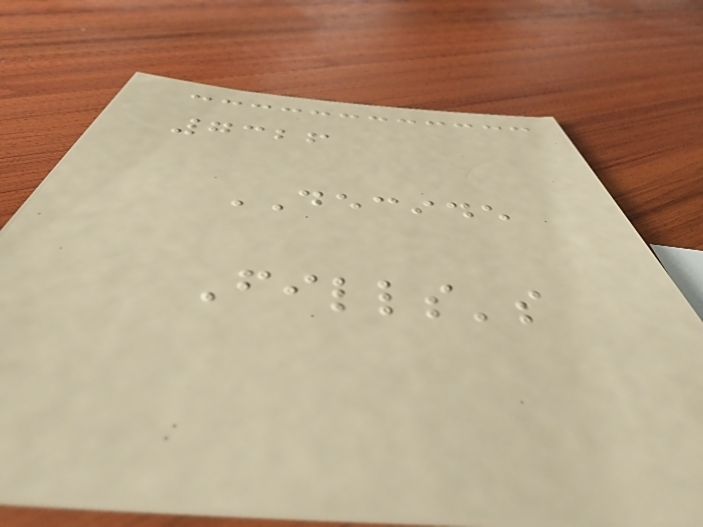7326
DECIDE
Fills's
